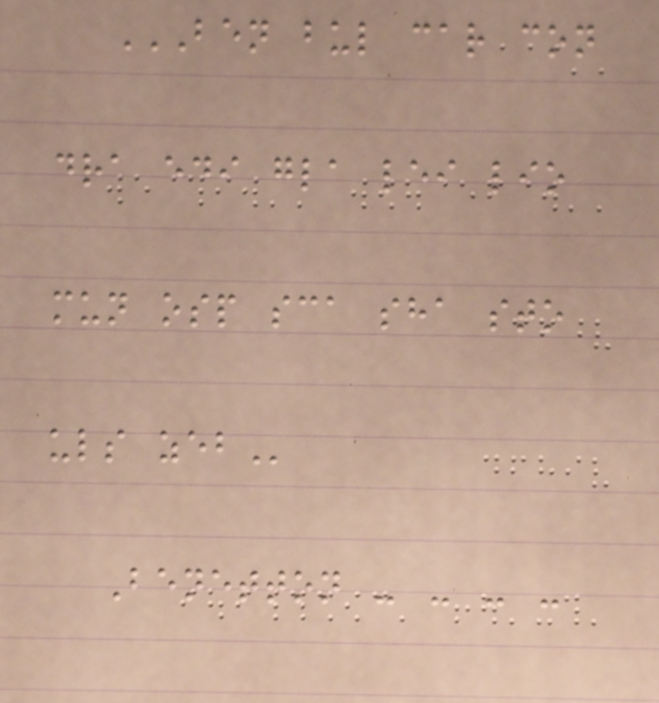BEN BUL CAR CON
DRA EDI GLA LEI LIO
MUN OSP SCA SHA STO
ULS ZEB
Benetton - - - -
